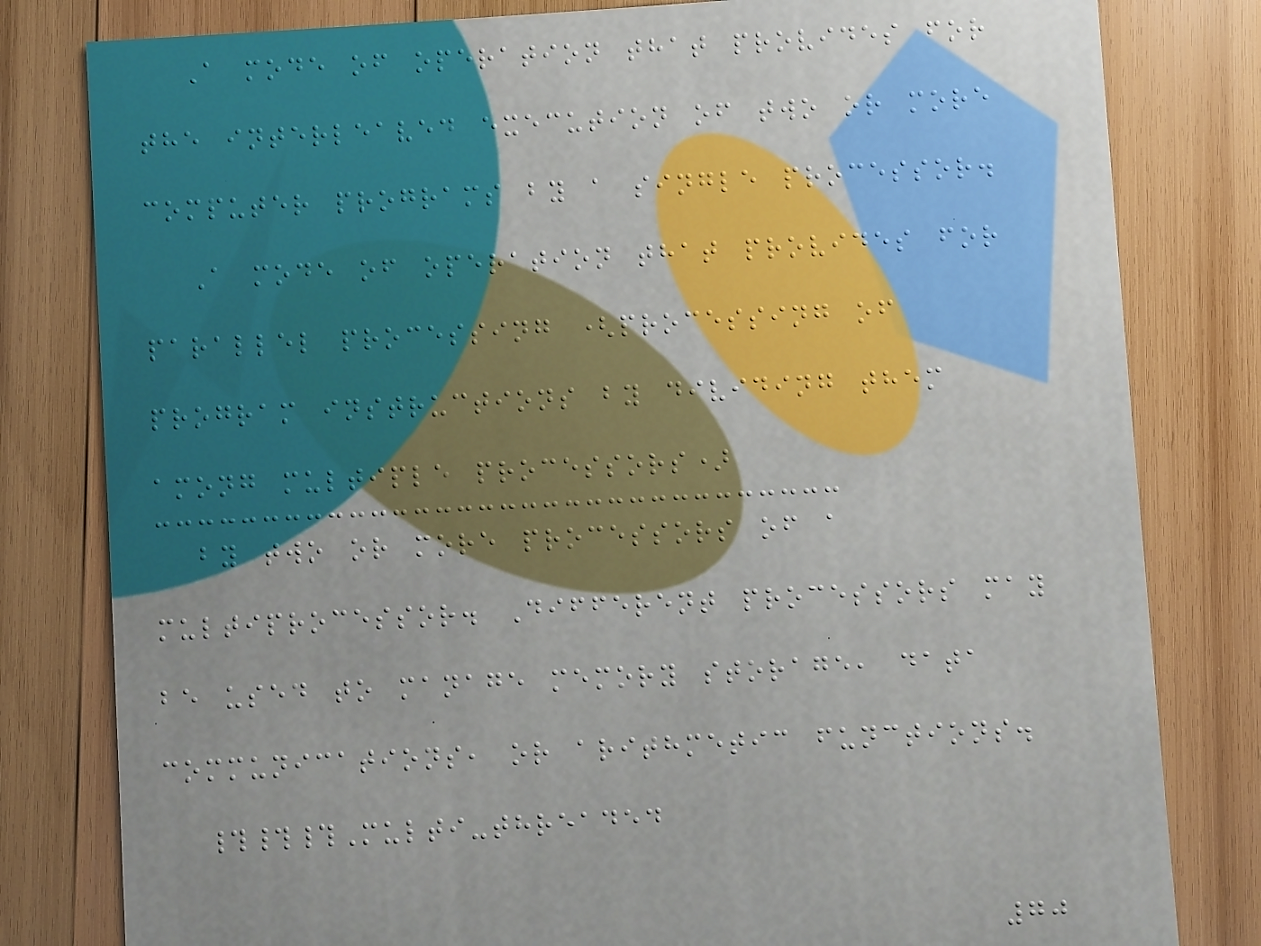A mode of operation that provides for
the interleaved execution of two or more
computer programs by a single processor.
A mode of operation that provides for
parallel processing (processing of
program instructions by dividing them
among multiple processors)
by two or more processors of a
multiprocessor. Different processors may
be used to manage memory storage, data
communications, or arithmetic functions.
###Multi-threaded
70
